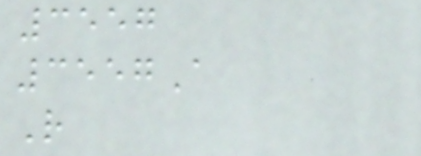3557
3557A
R
